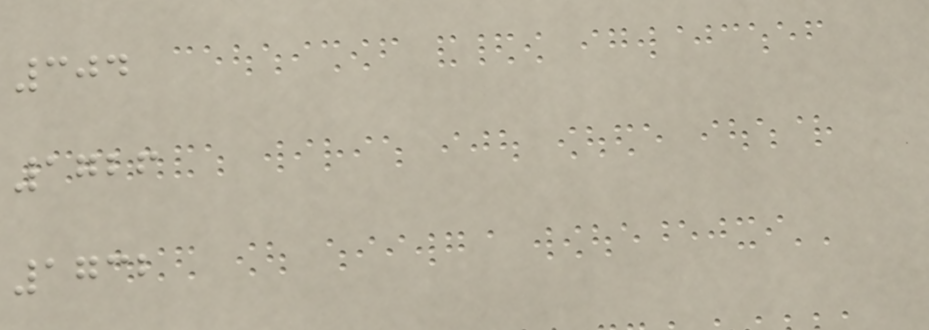304
1726
1732
